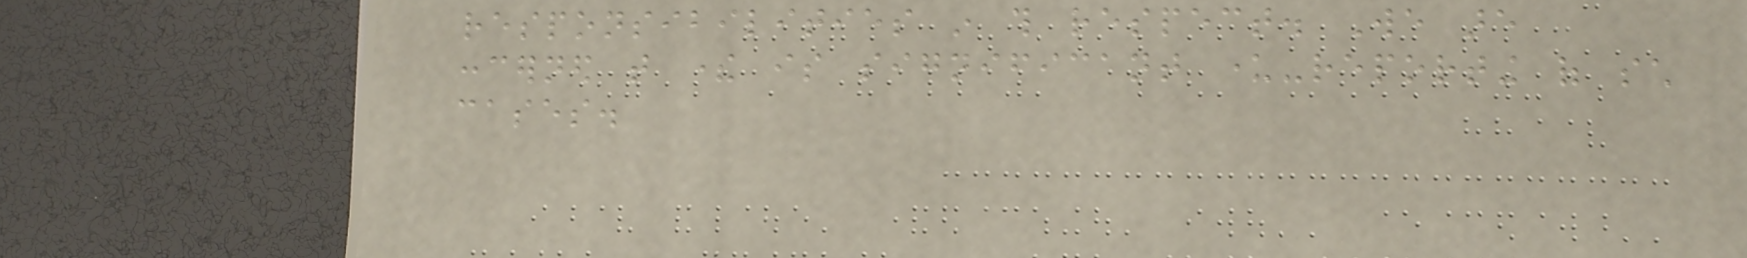responsibilities in this respect. We are
concerned that there is significant under-reporting of such
cases.
